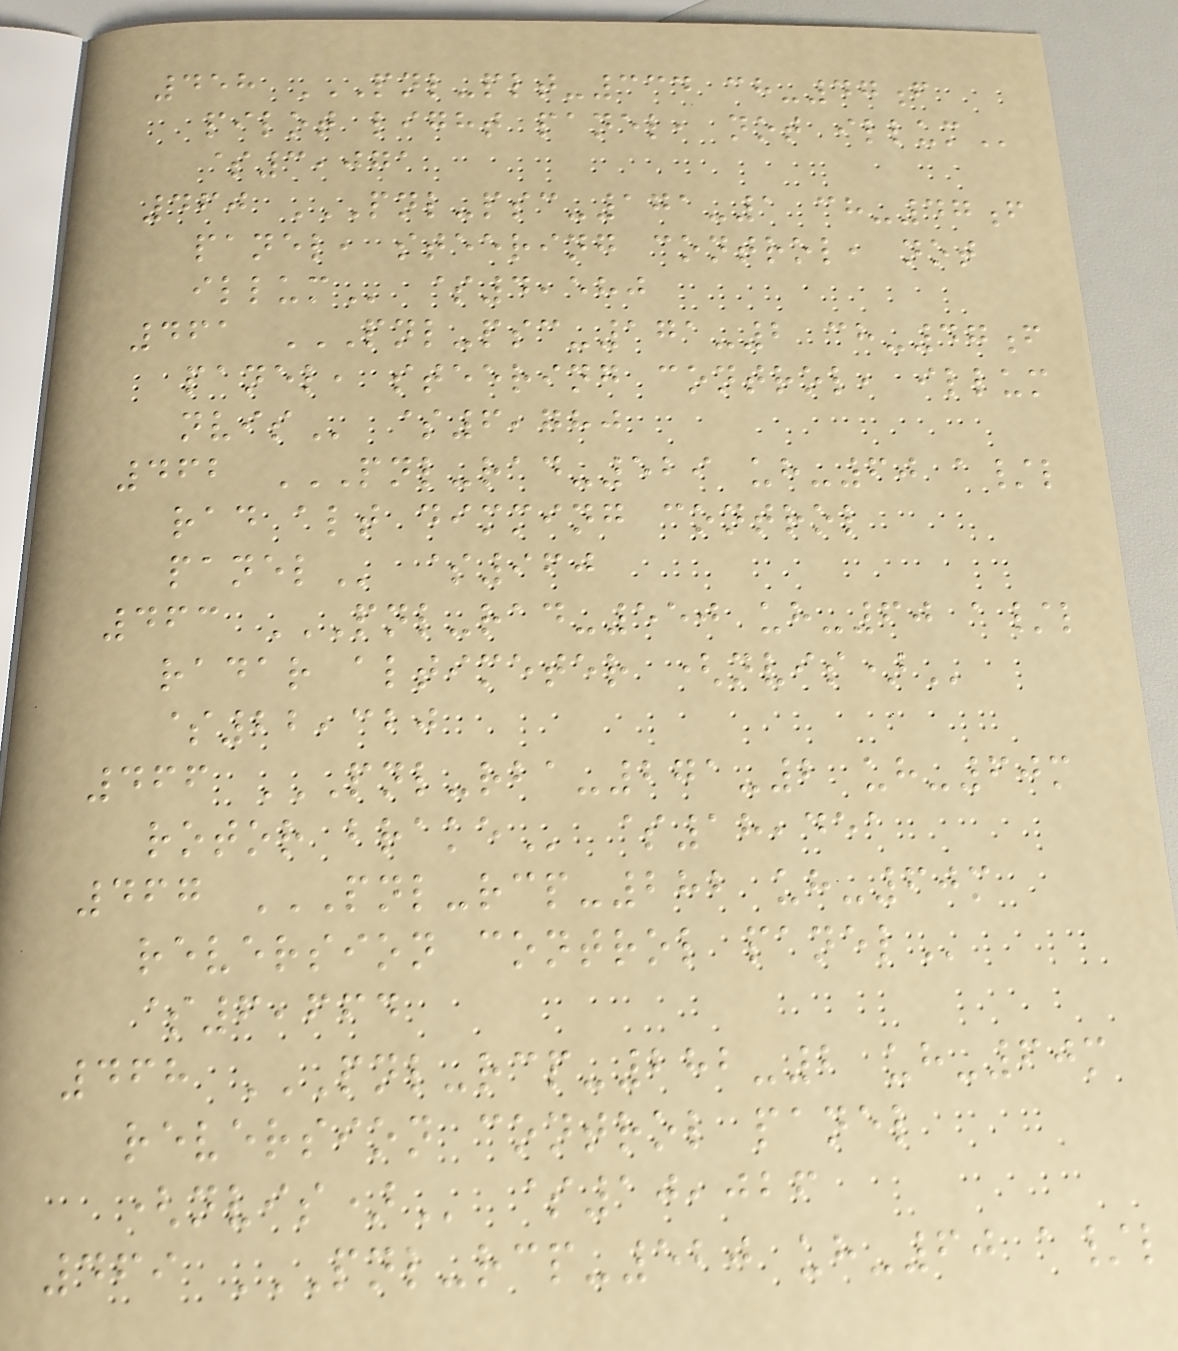458 PNL-PLT-334 CH-47F
PILOT LIGHT PANEL, NOT ILLUM
$3,071
460 PNL-PSC-171-1 CH-47F
PANEL, STEERING CONTROL, NOT
ILLUM $4,580
461 PNL-PSC-171-2 CH-47F
PANEL, STEERING CONTROL, ILLUM
NVIS $6,780
462 PNL-RAD-529 UH-60 A/L
RAD ALT DIMMING CONTROL
PANEL $960
463 PNL-RAD-550 UH-60 A/L
RADAR ALTIMETER (NVIS)
$22,320
466 PNL-RBA-271-2 UH-60M
ROTOR BRAKE $18,451
467 PNL-RCP-282 UH-60M
REVERSION CONTROL PANEL
$6,664
468 PNL-RCP-282-2 UH-60M
REVERSION CONTROL PANEL
(NVIS) $10,026
469 PNL-RCP-520 UH-60 A/L
